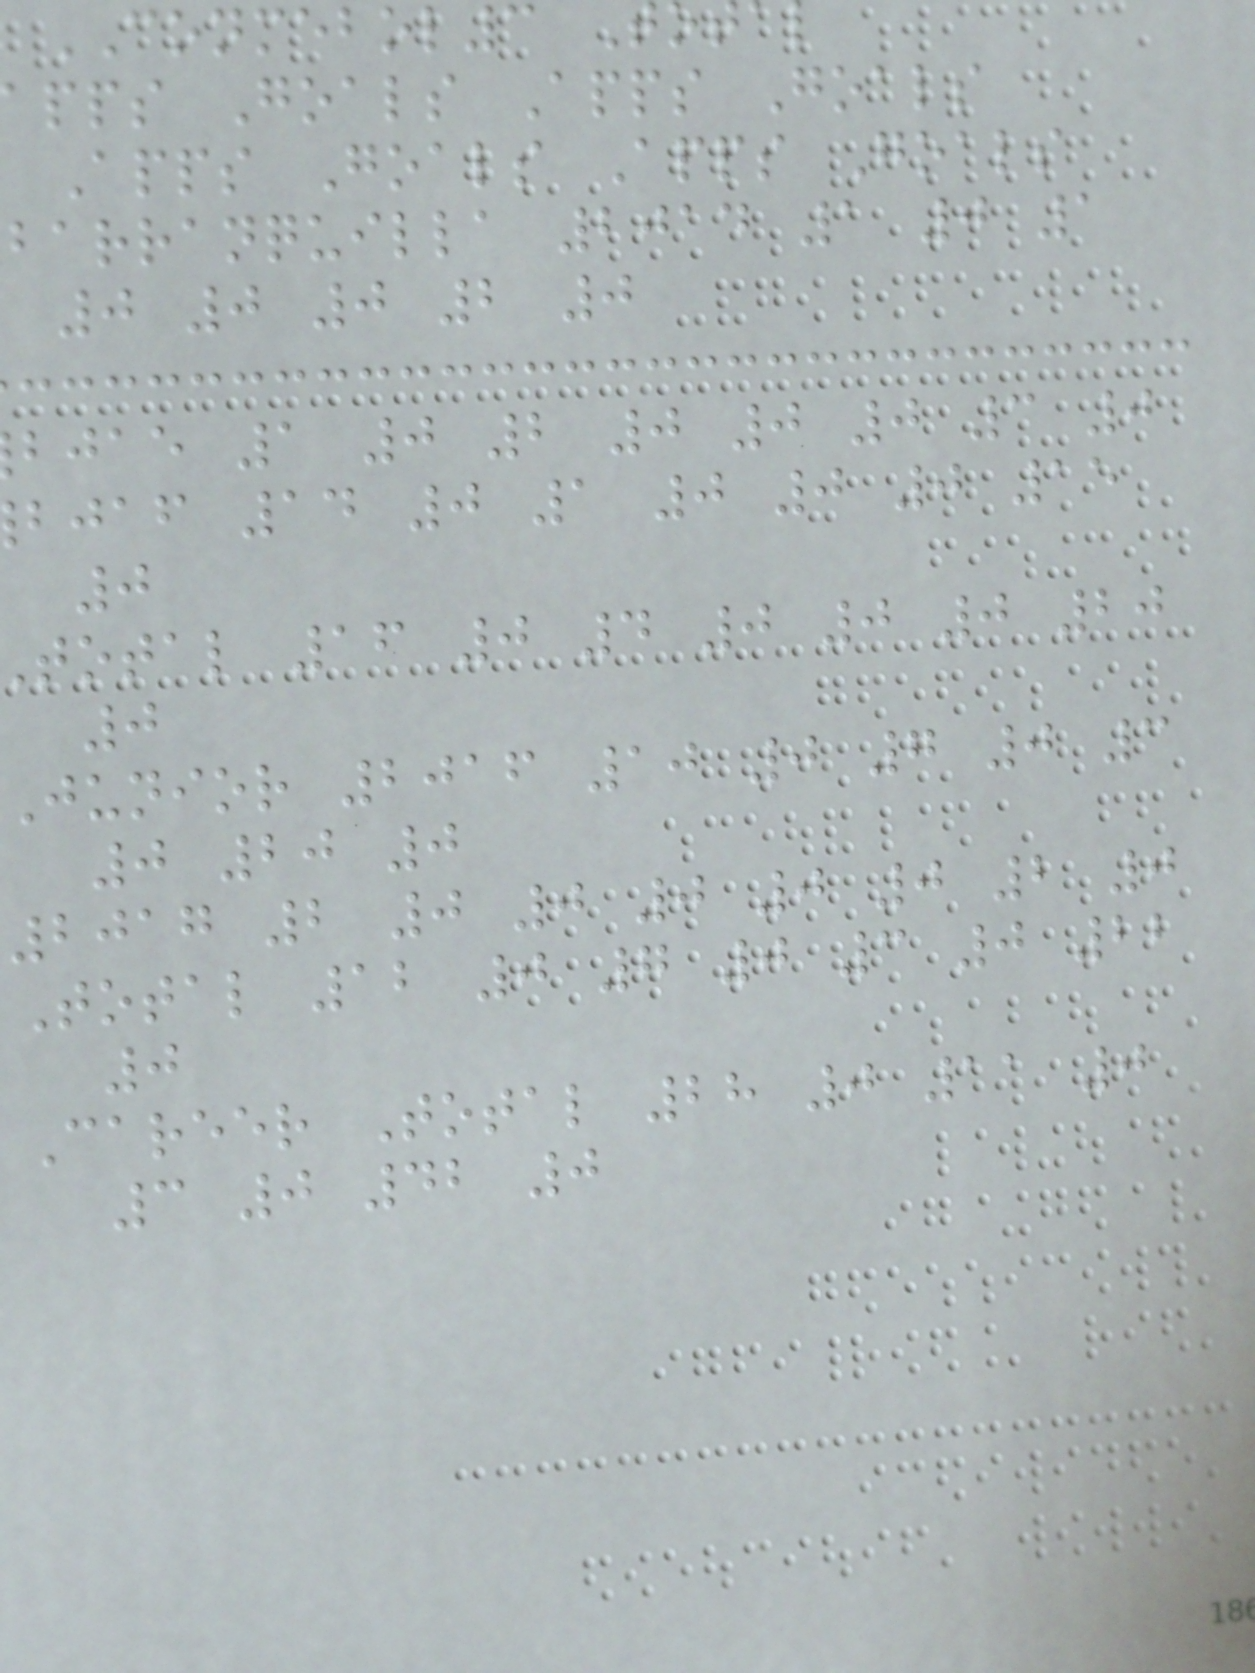CONMEBOL3 T
pps Goals Apps Goals
Apps Goals Apps Goals
barranquilla 2014 1 0 1
0 0 0 2 0
bjae 1 0 2 0 0 0 3 0
bjaf 14 0 1 0 0 0 15
0
total 16 0 4 0 0 0 20
0
junior 2016 10 0 7 0 3
0 20 0
2017 2 0 0 0 0 0 2 0
Total 12 0 7 0 3 0 22
0
Career Total 28 0 11 0
3 0 42 0
